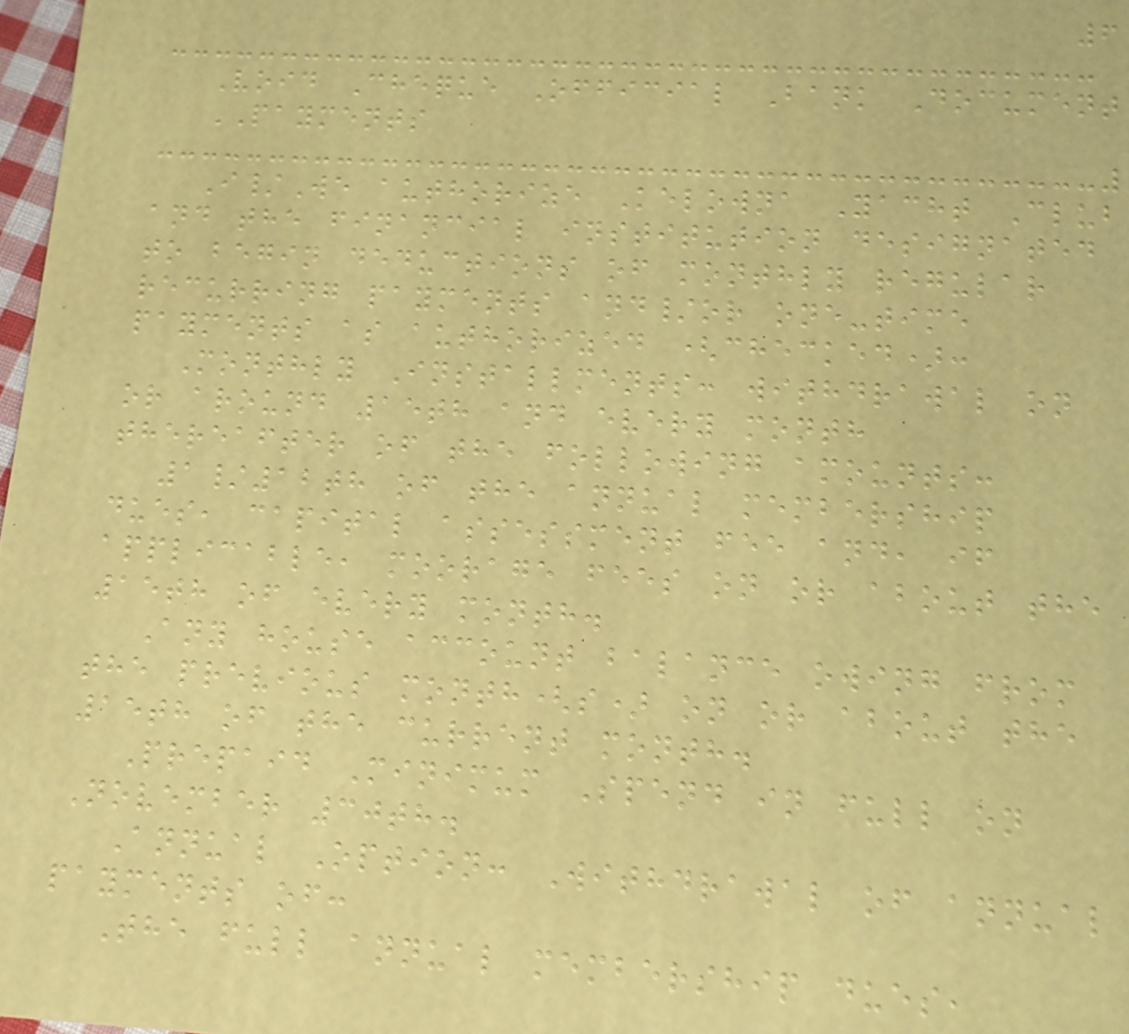6
Void Cheque Official Bank Document
PAYMENTS
I/We authorize Kelowna Yacht Club
and the financial institution designated
to begin deductions of monthly regular
recurring payments and/or one-time
payments as authorized (checked):
Monthly Installments: withdrawal on
or around 15th and every month
thereafter of the following amounts:
1/12th of the annual membership
dues, capital assessment fee and, if
applicable, moorage fees on or about the
15th of every month.
Any house account balance owing from
the previous month(s) on or about the
15th of the current month.
Prepaid Minimum Spend in full on
November 30th.
Annual Option: Withdrawal of annual
payments of:
The full annual membership dues,
